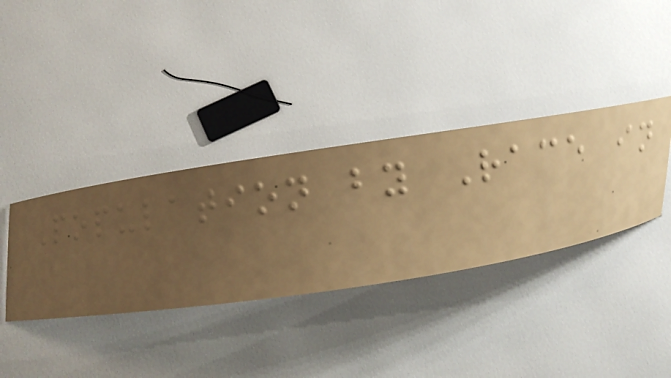Population by Race in
